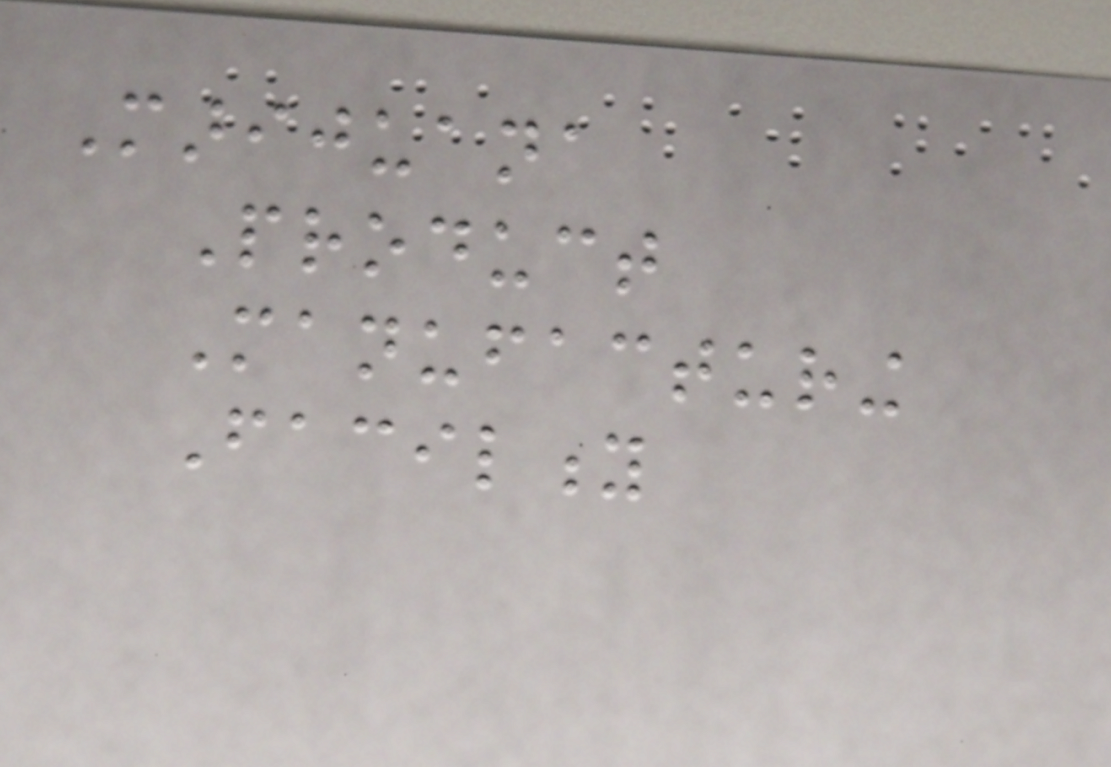Marijuana
Product
Manufacturing
Facility
